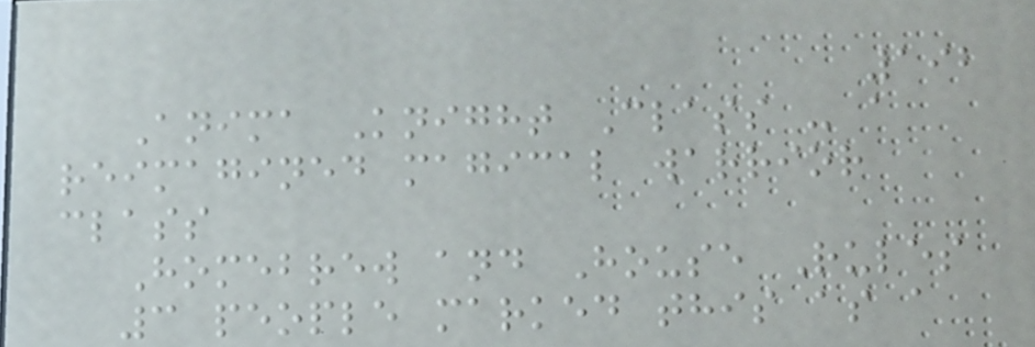192
Anima Knight Class - a
reimagined magical warrior
class
Homebrew and House Rules
3 people marked this as a
